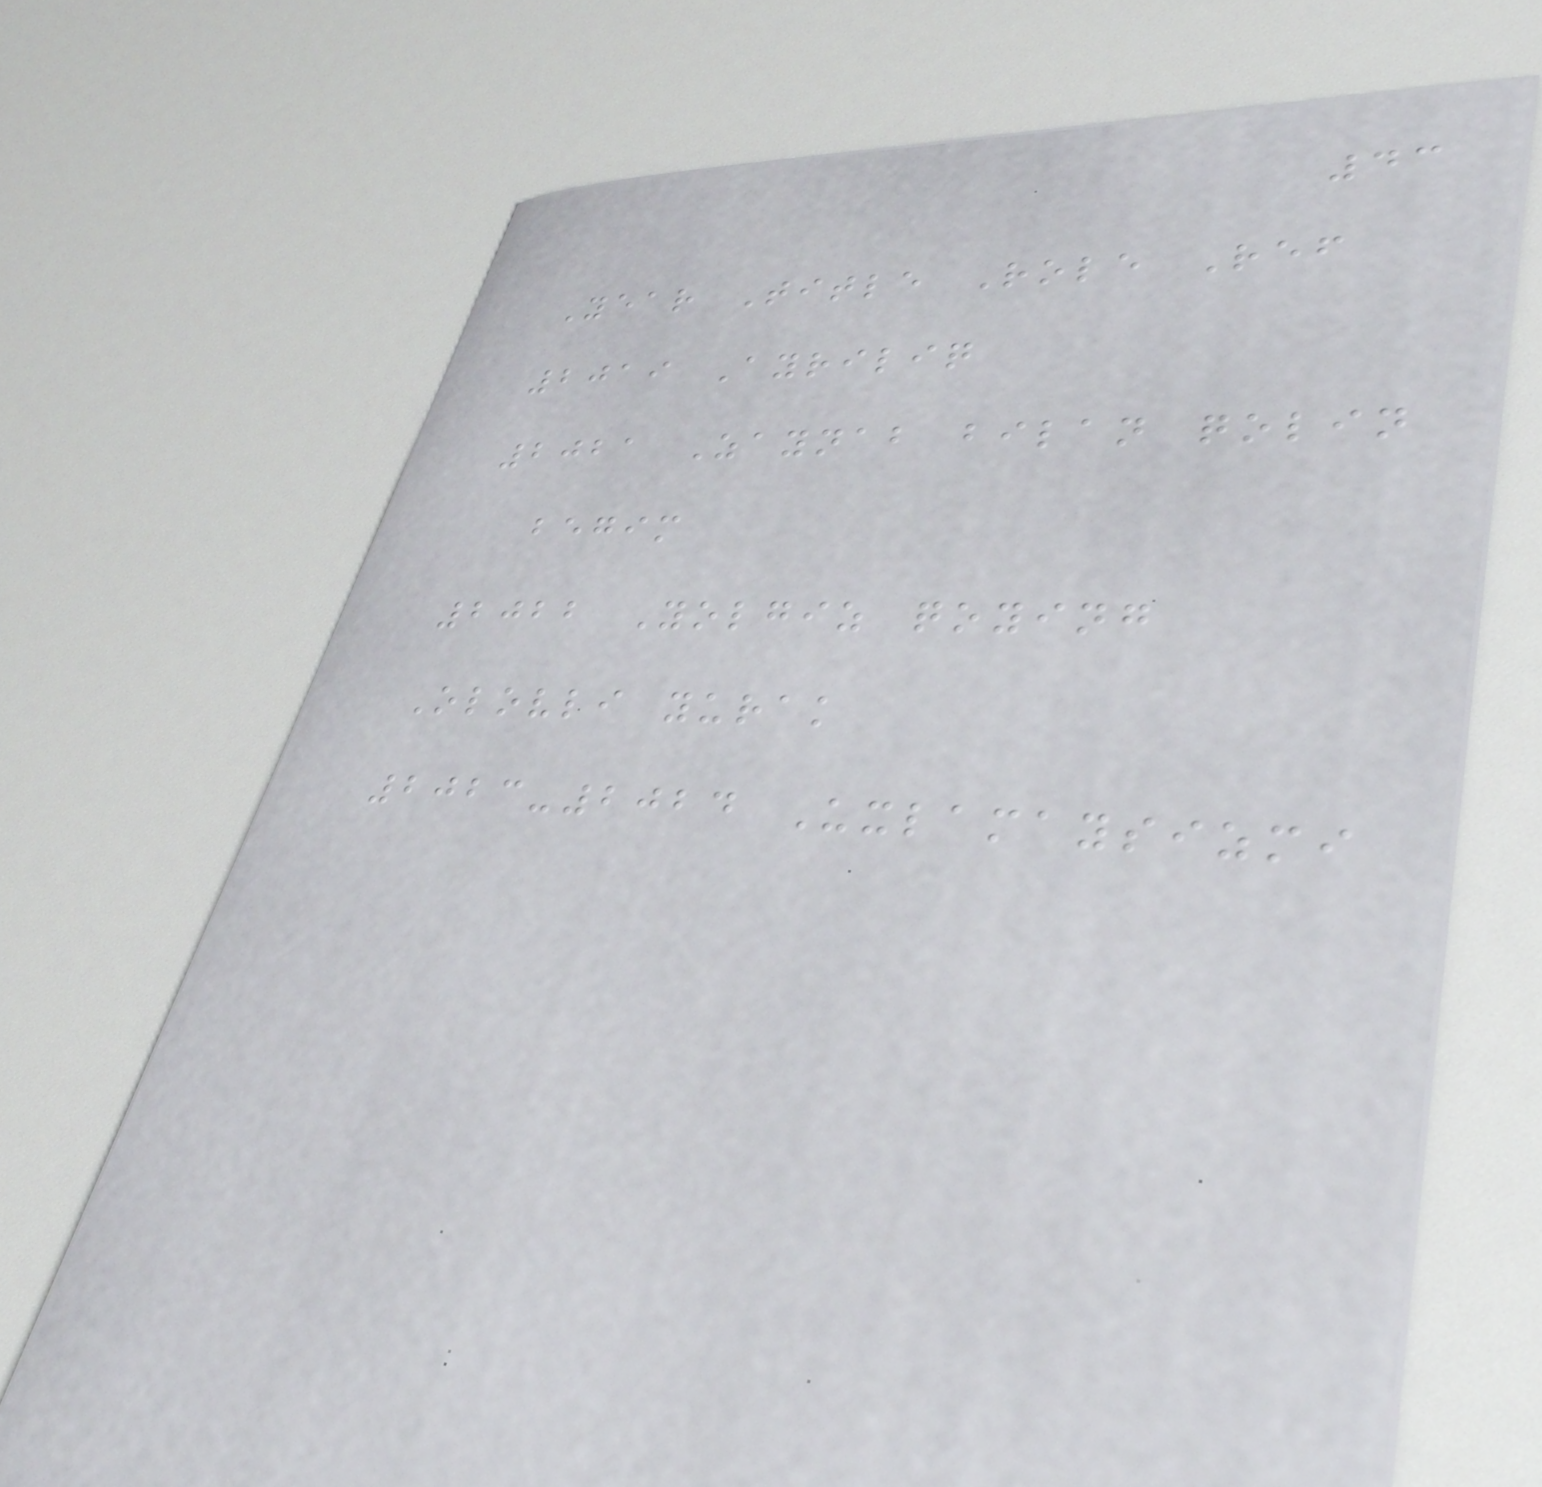43
Year Title Role Ref
2019 Ayriliq
2021 Zaynab bilan qolin
begim
2022 Yolgiz qoying
Olovli yurak
2023-2024 Uxlamaysizmi
